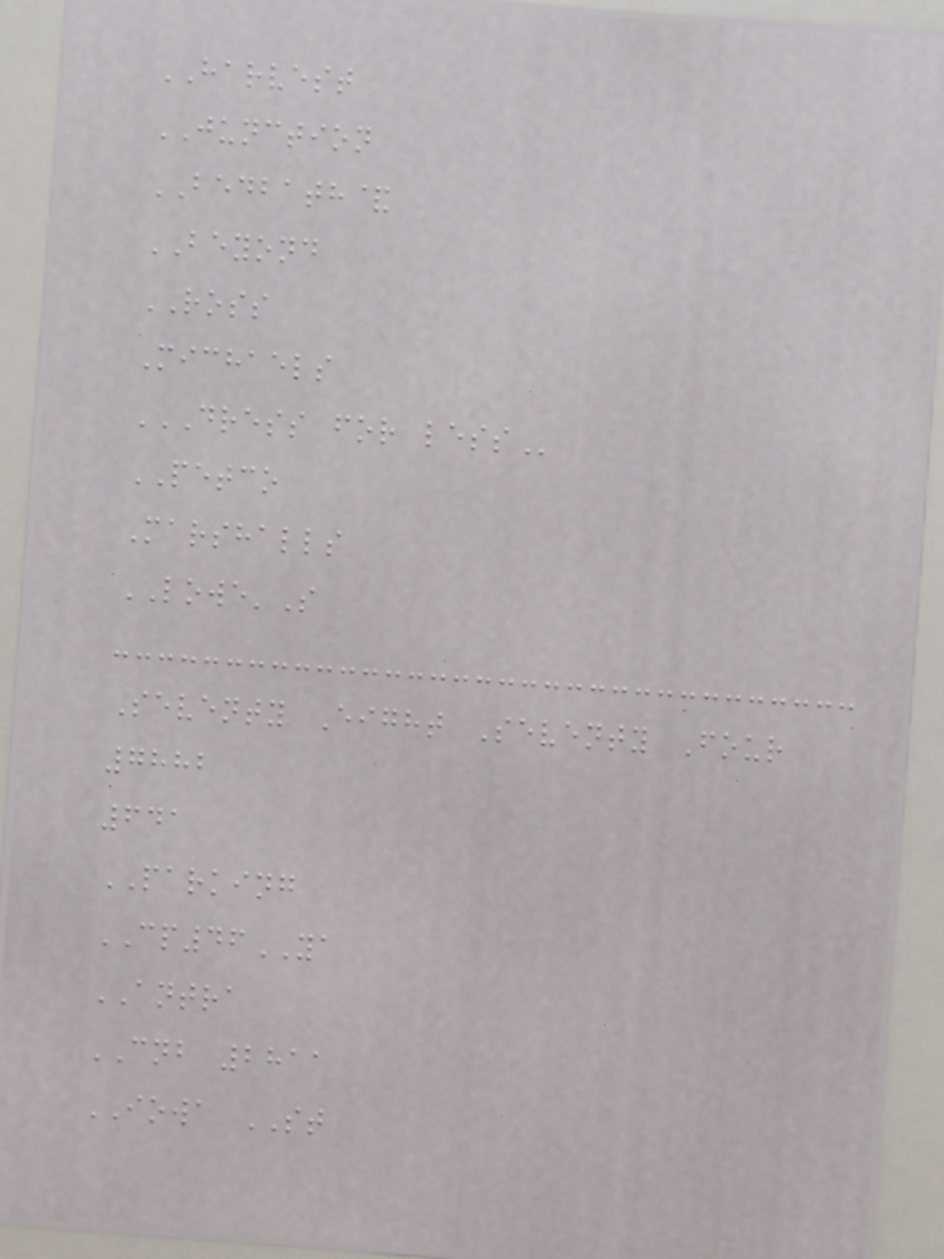HARVEST
JUNCTION
BEDBATH&
BEYOND
ROSS
Michaels
DRESS FOR LESS
PETCO
Marshalls
LOWE'S
Seventy Eight Seventy Four
7882
641
PARKING
CP46YA
ANTRA
CNB 2811
IOWA ST
